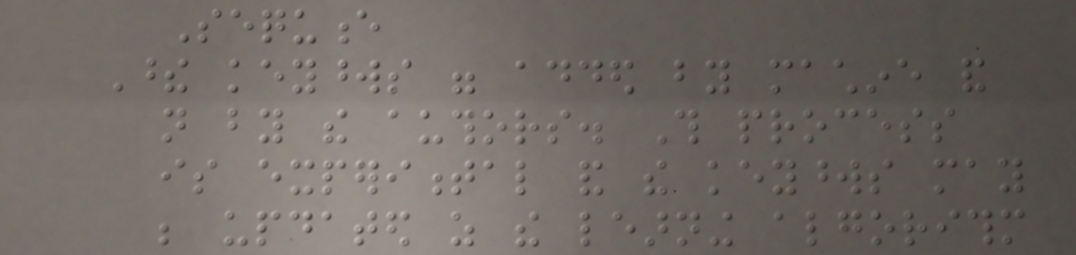Sequence
These keywords were added by machine and
not by the authors. This process
is experimental and the keywords may
be updated as the learning algorithm
